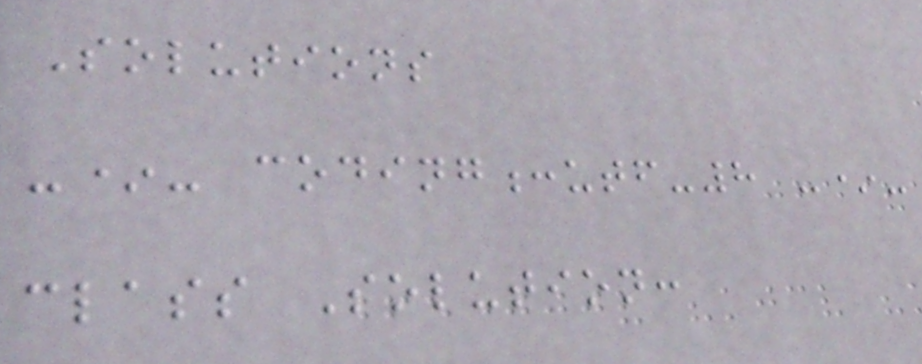Solutions
-*- coding:utf-8 -*-
class Solution:
